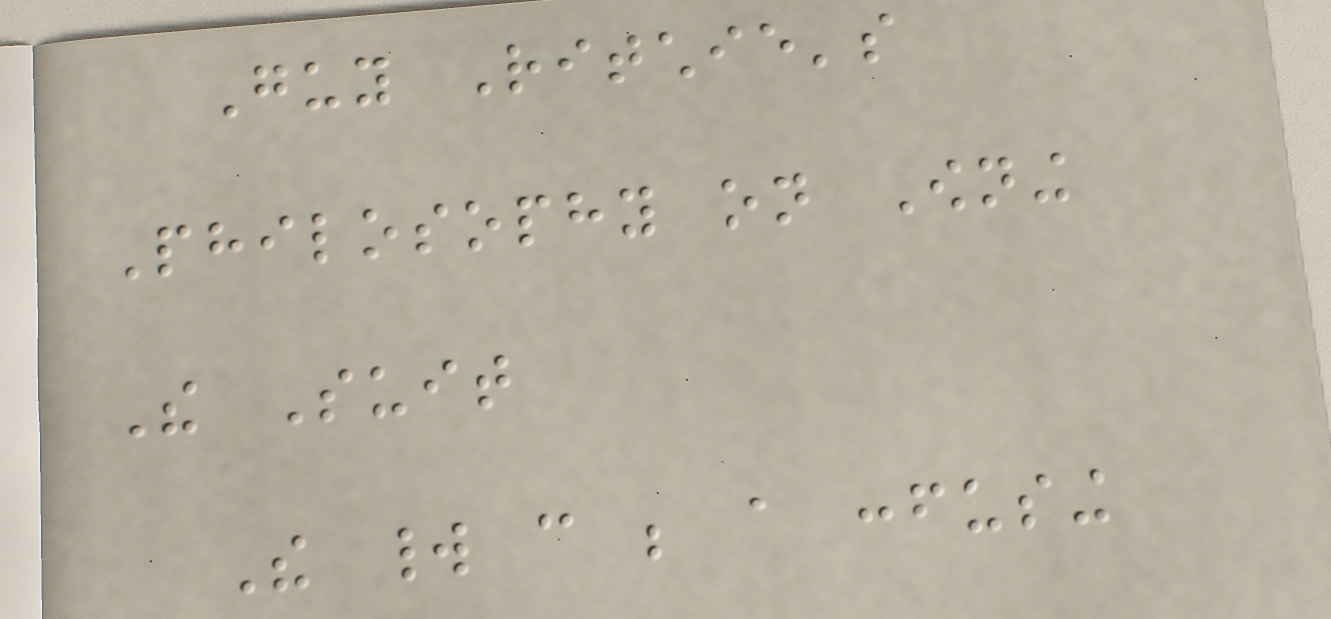Guy Ritchie's
Philosophy on Owning
The Suit
The world can be a confusing
